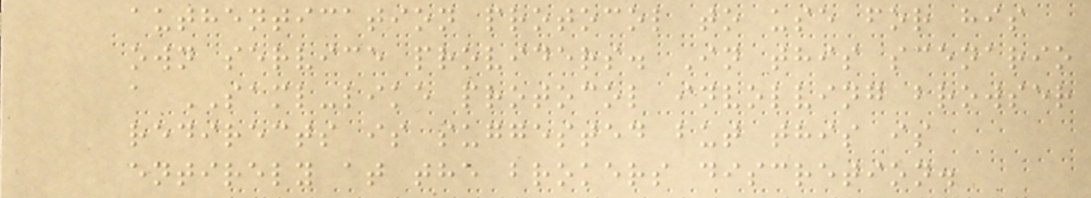authentication protocol to use for his
own service providers. In this scenario
a SAML-like protocol involving browser
redirects is suggested but this is
entirely at the brokers discretion.
